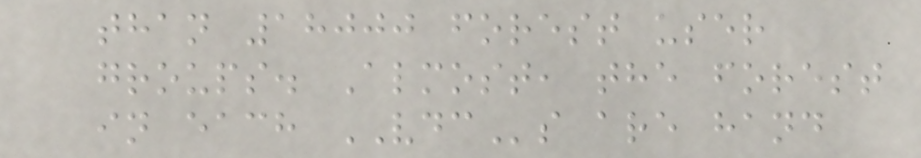than 18000 forest user
groups. Almost, the forest
in each VDCs are hand
